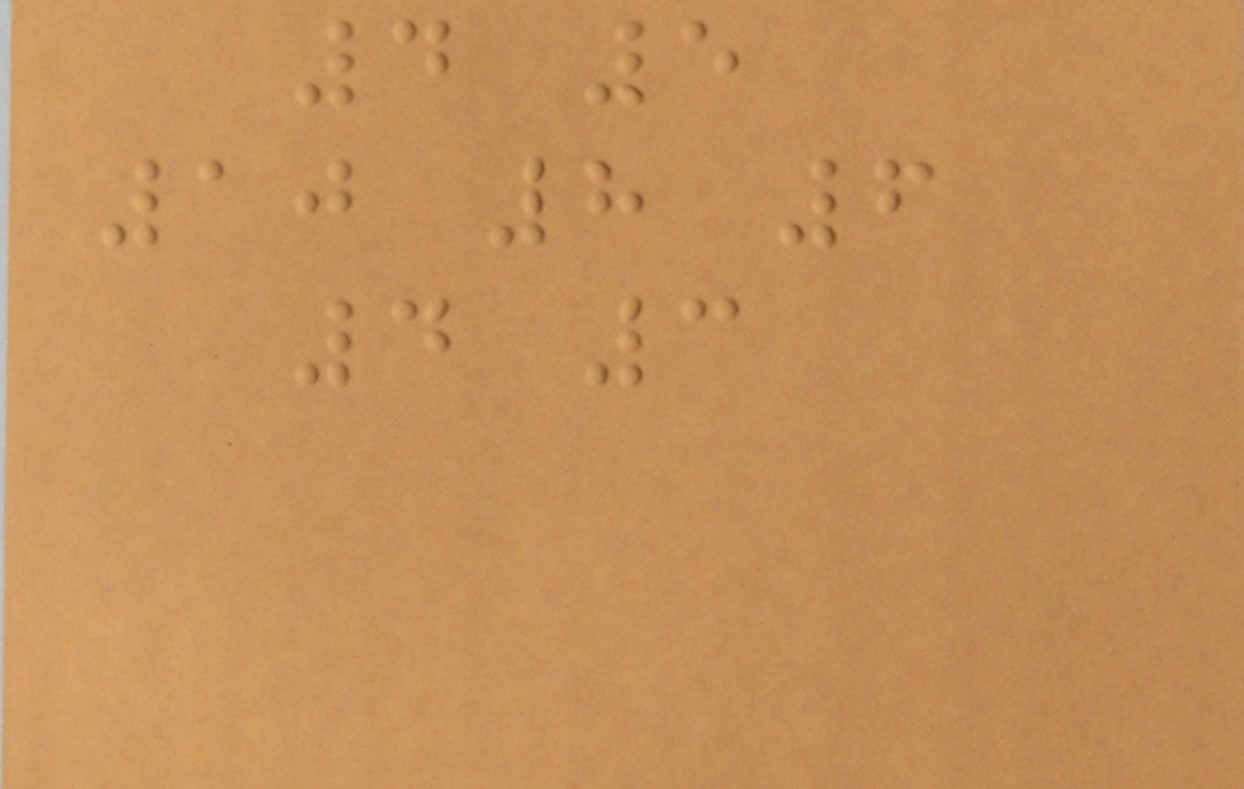4 5
10 8 6
4 3
